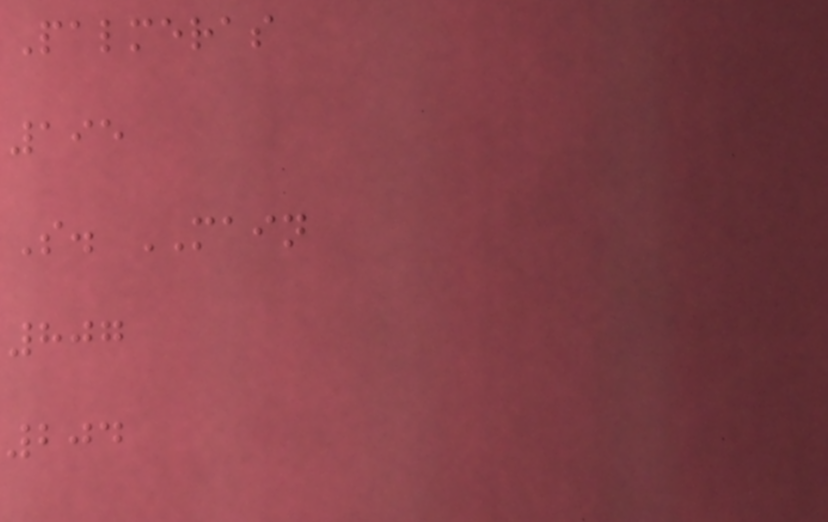Palmeras
195
S. MAIN
807
204
